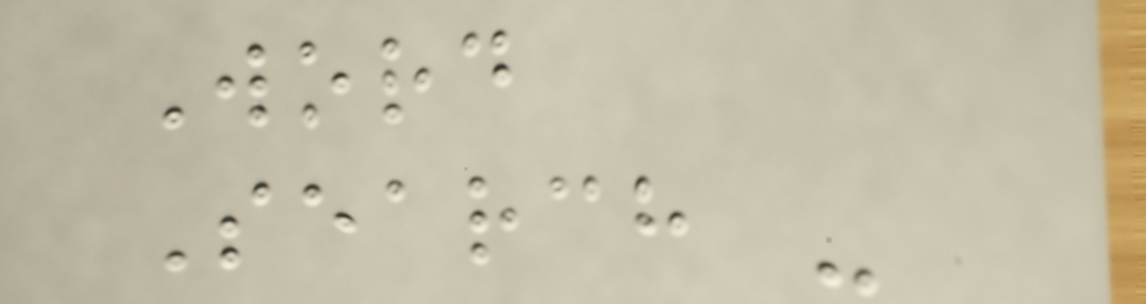Word
Search -
